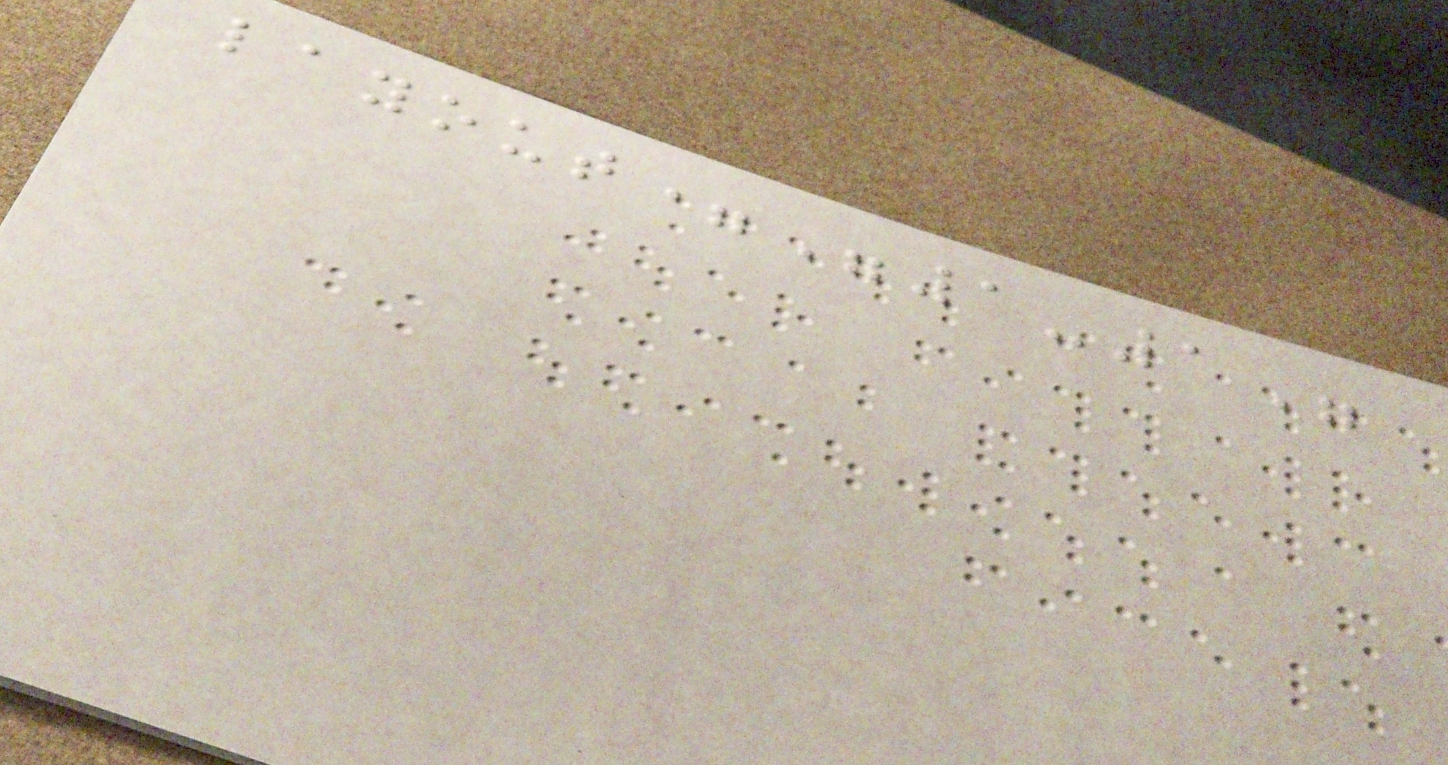layout="1-1"
